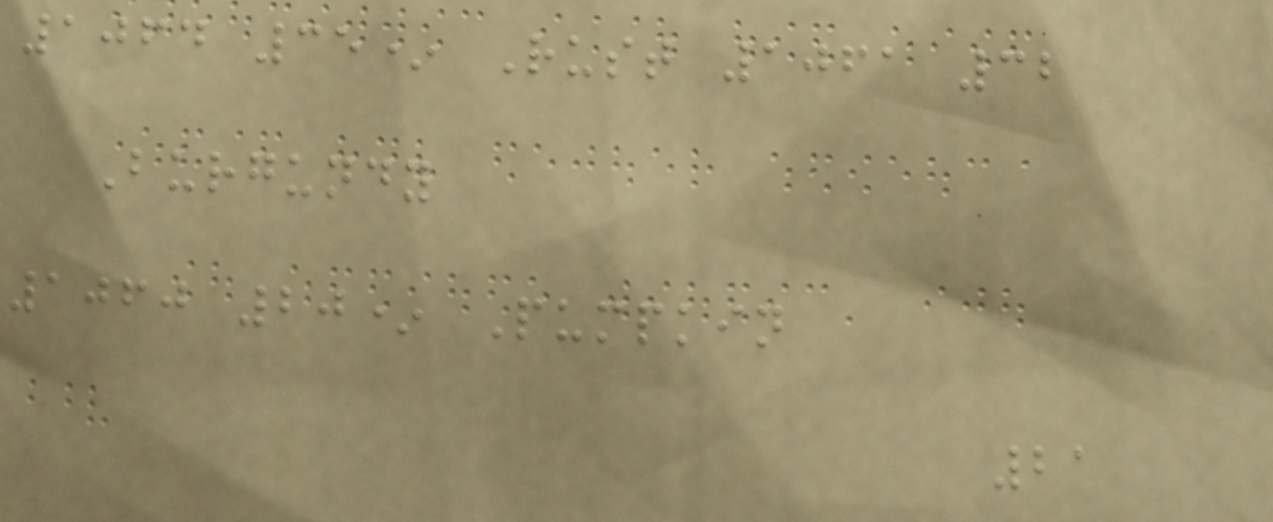1064 35* Rust 1061 32
Burgundy
1060 20* Pumpkin
21
